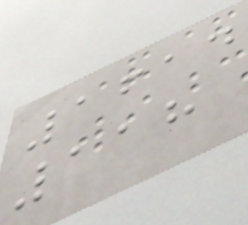1614
118
